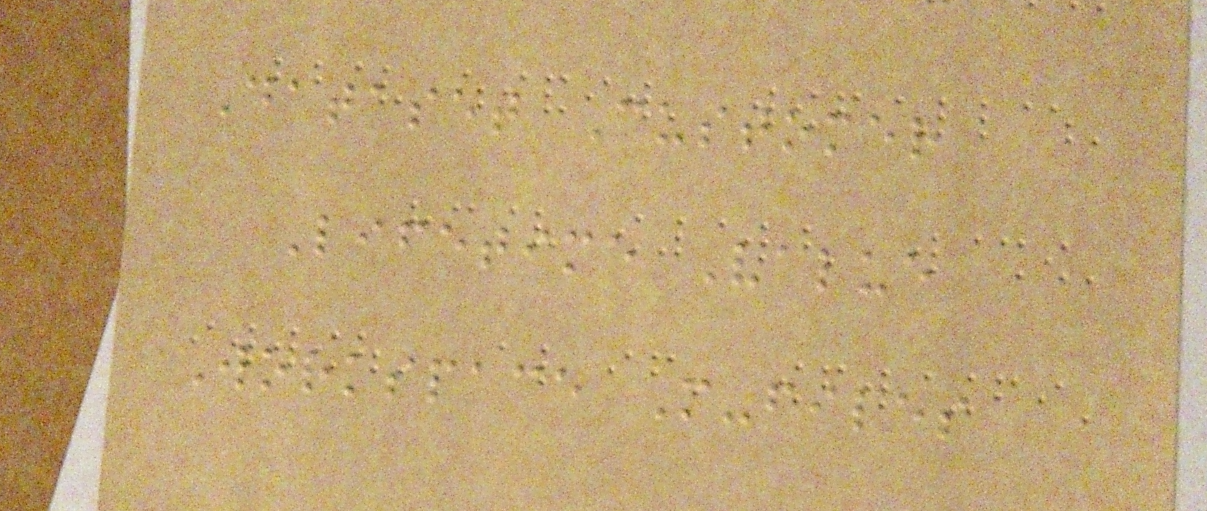Dataset Customer
Lifetime Value
Workspace M-files
